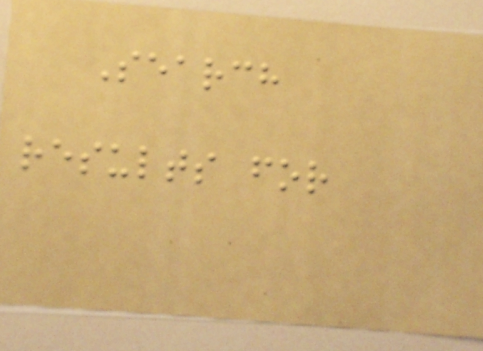Search
results for
